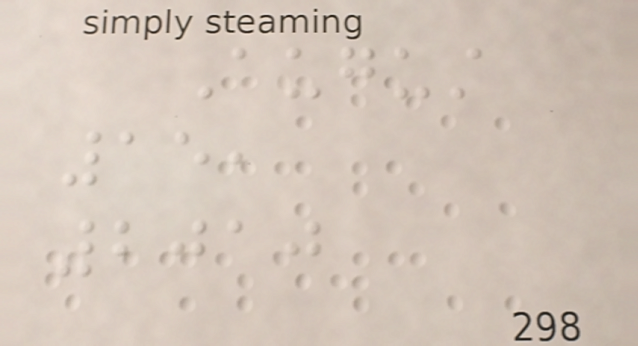August
15,
2010
